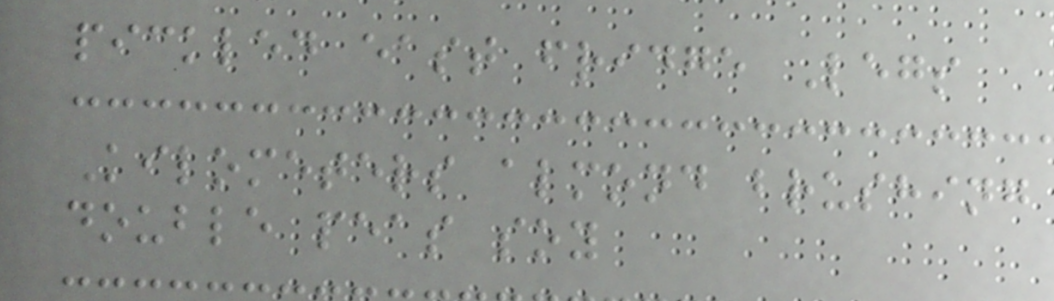pickled east fridge Legs
Kilometers almond brushing
double peas soy
